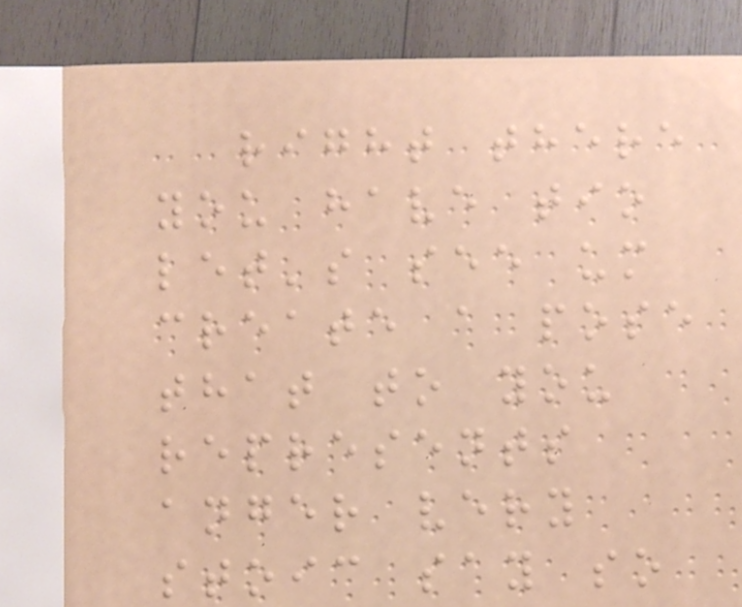right there
you have tio
let's see um
create a pose
that to you
represents
anger very
stoic say so
